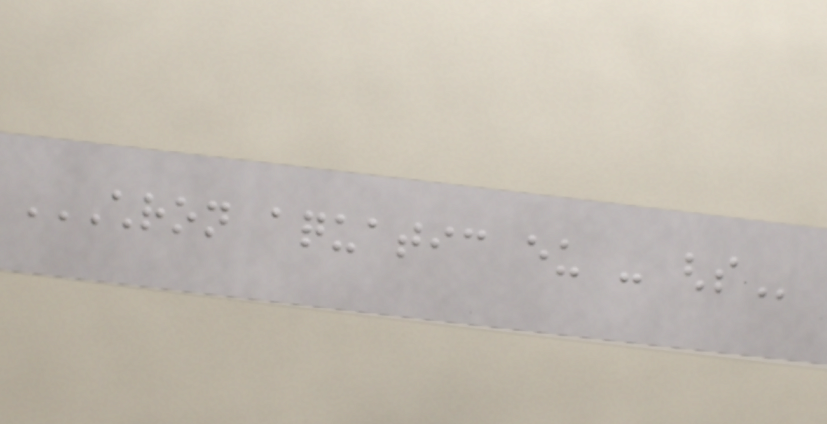CHRON AQUATIC EU - GHS
